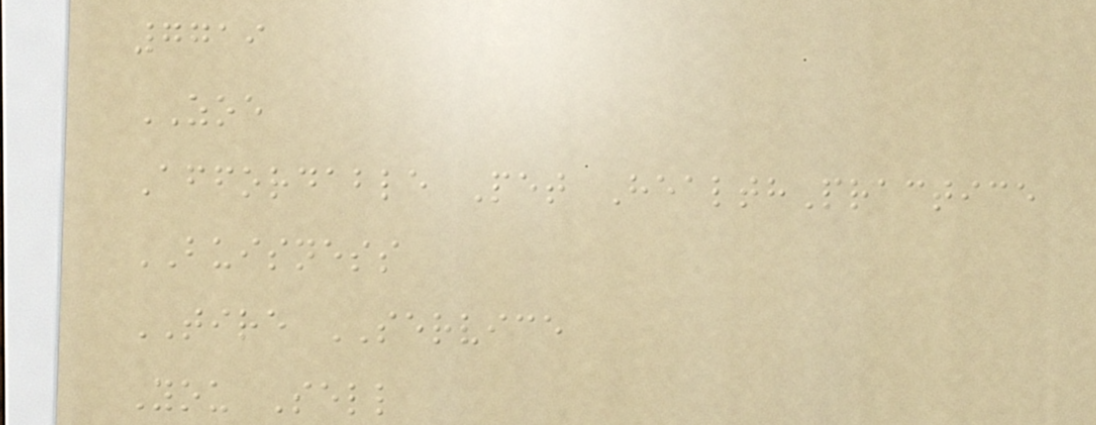7719
ZOE
Affordable Pet HealthPractice
BUISNESS
TIRE SERVICE
You Sell
